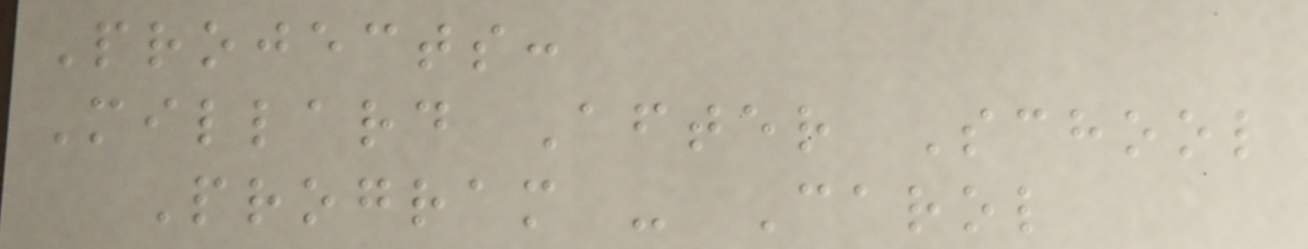Projects:
Millard After School
Program - Carol
